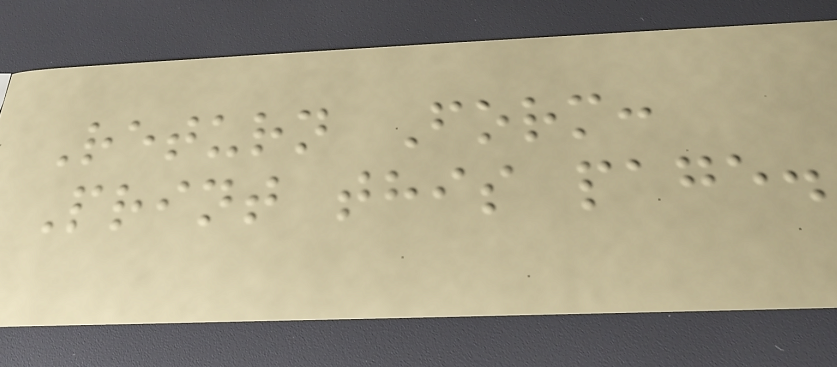Return Form:
Print this page.
